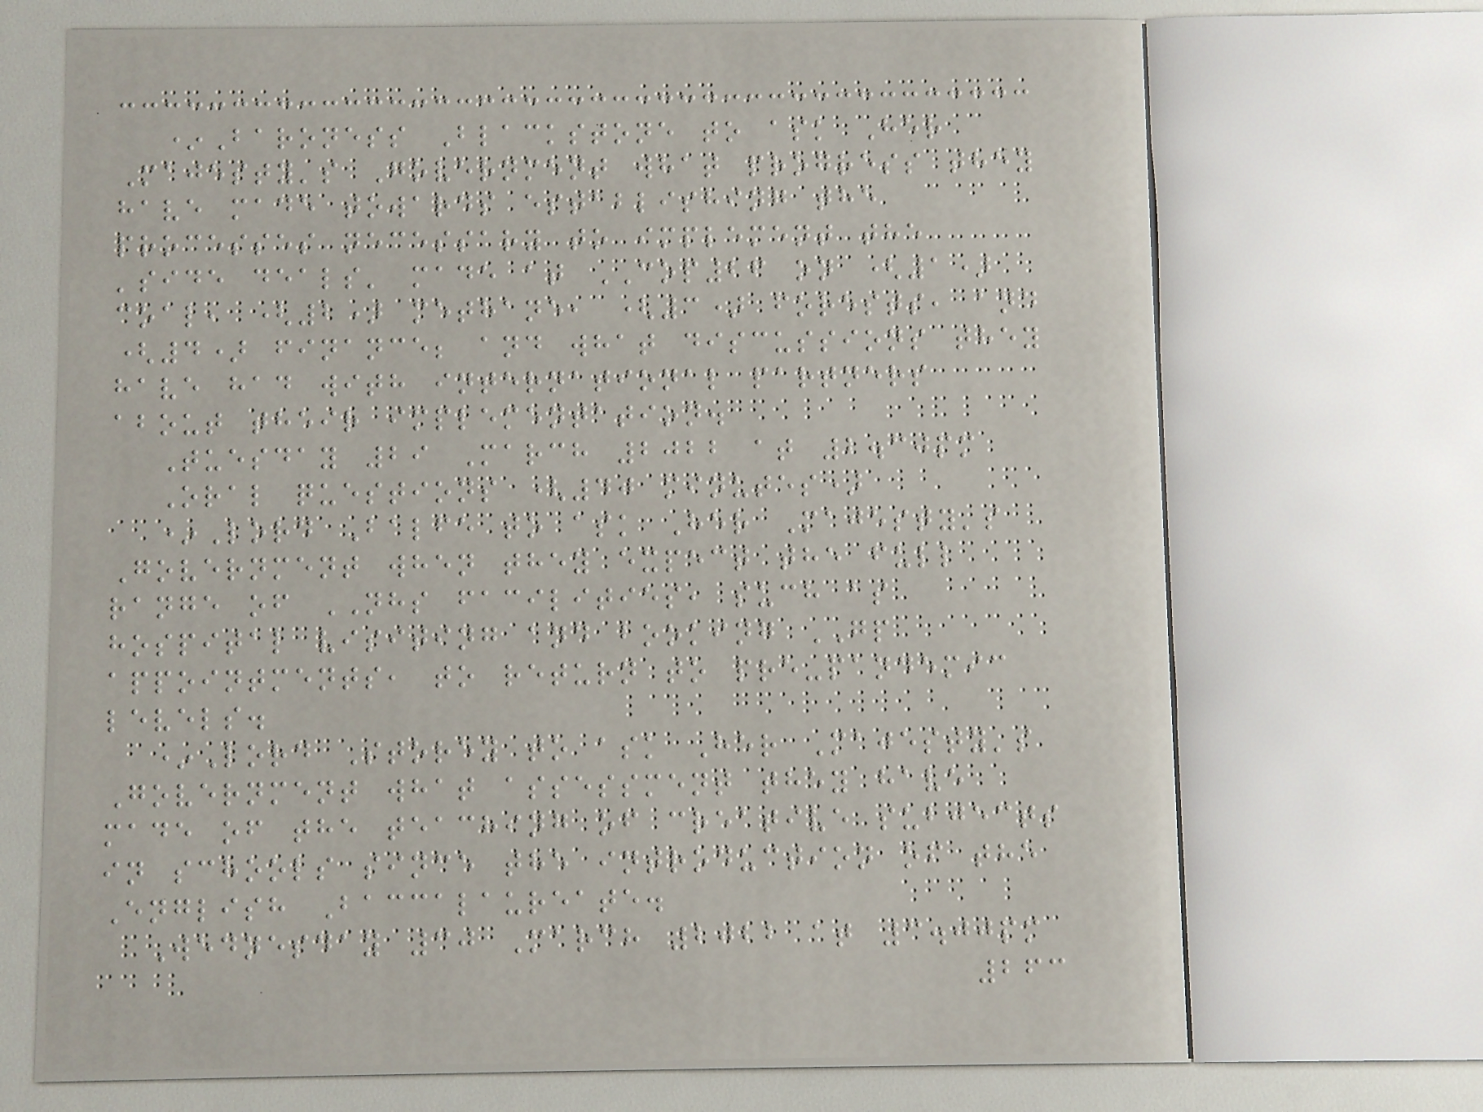*Baroness Blackstone to ask Her
Majesty's Government what progress they
have made towards establishing the
processes necessary to implement the
'side deals' made at COP26 on (1)
coal, (2) methane, (3) forests, and
(4) finance; and what discussions they
have had with international partners
about their implementation.
Tuesday 29 March 2022 at 2.30pm
Oral questions (40 minutes)
*Lord Balfe to ask Her Majesty's
Government when they expect the full
range of NHS facilities, such as
hospital visiting and booking GP
appointments, to return to pre-pandemic
levels.
*Lord Storey to ask Her Majesty's
Government what assessment they have
made of the teaching of creative subjects
in schools since the introduction of the
English Baccalaureate.
Wednesday 30 March 2022 at 3.00pm
263
